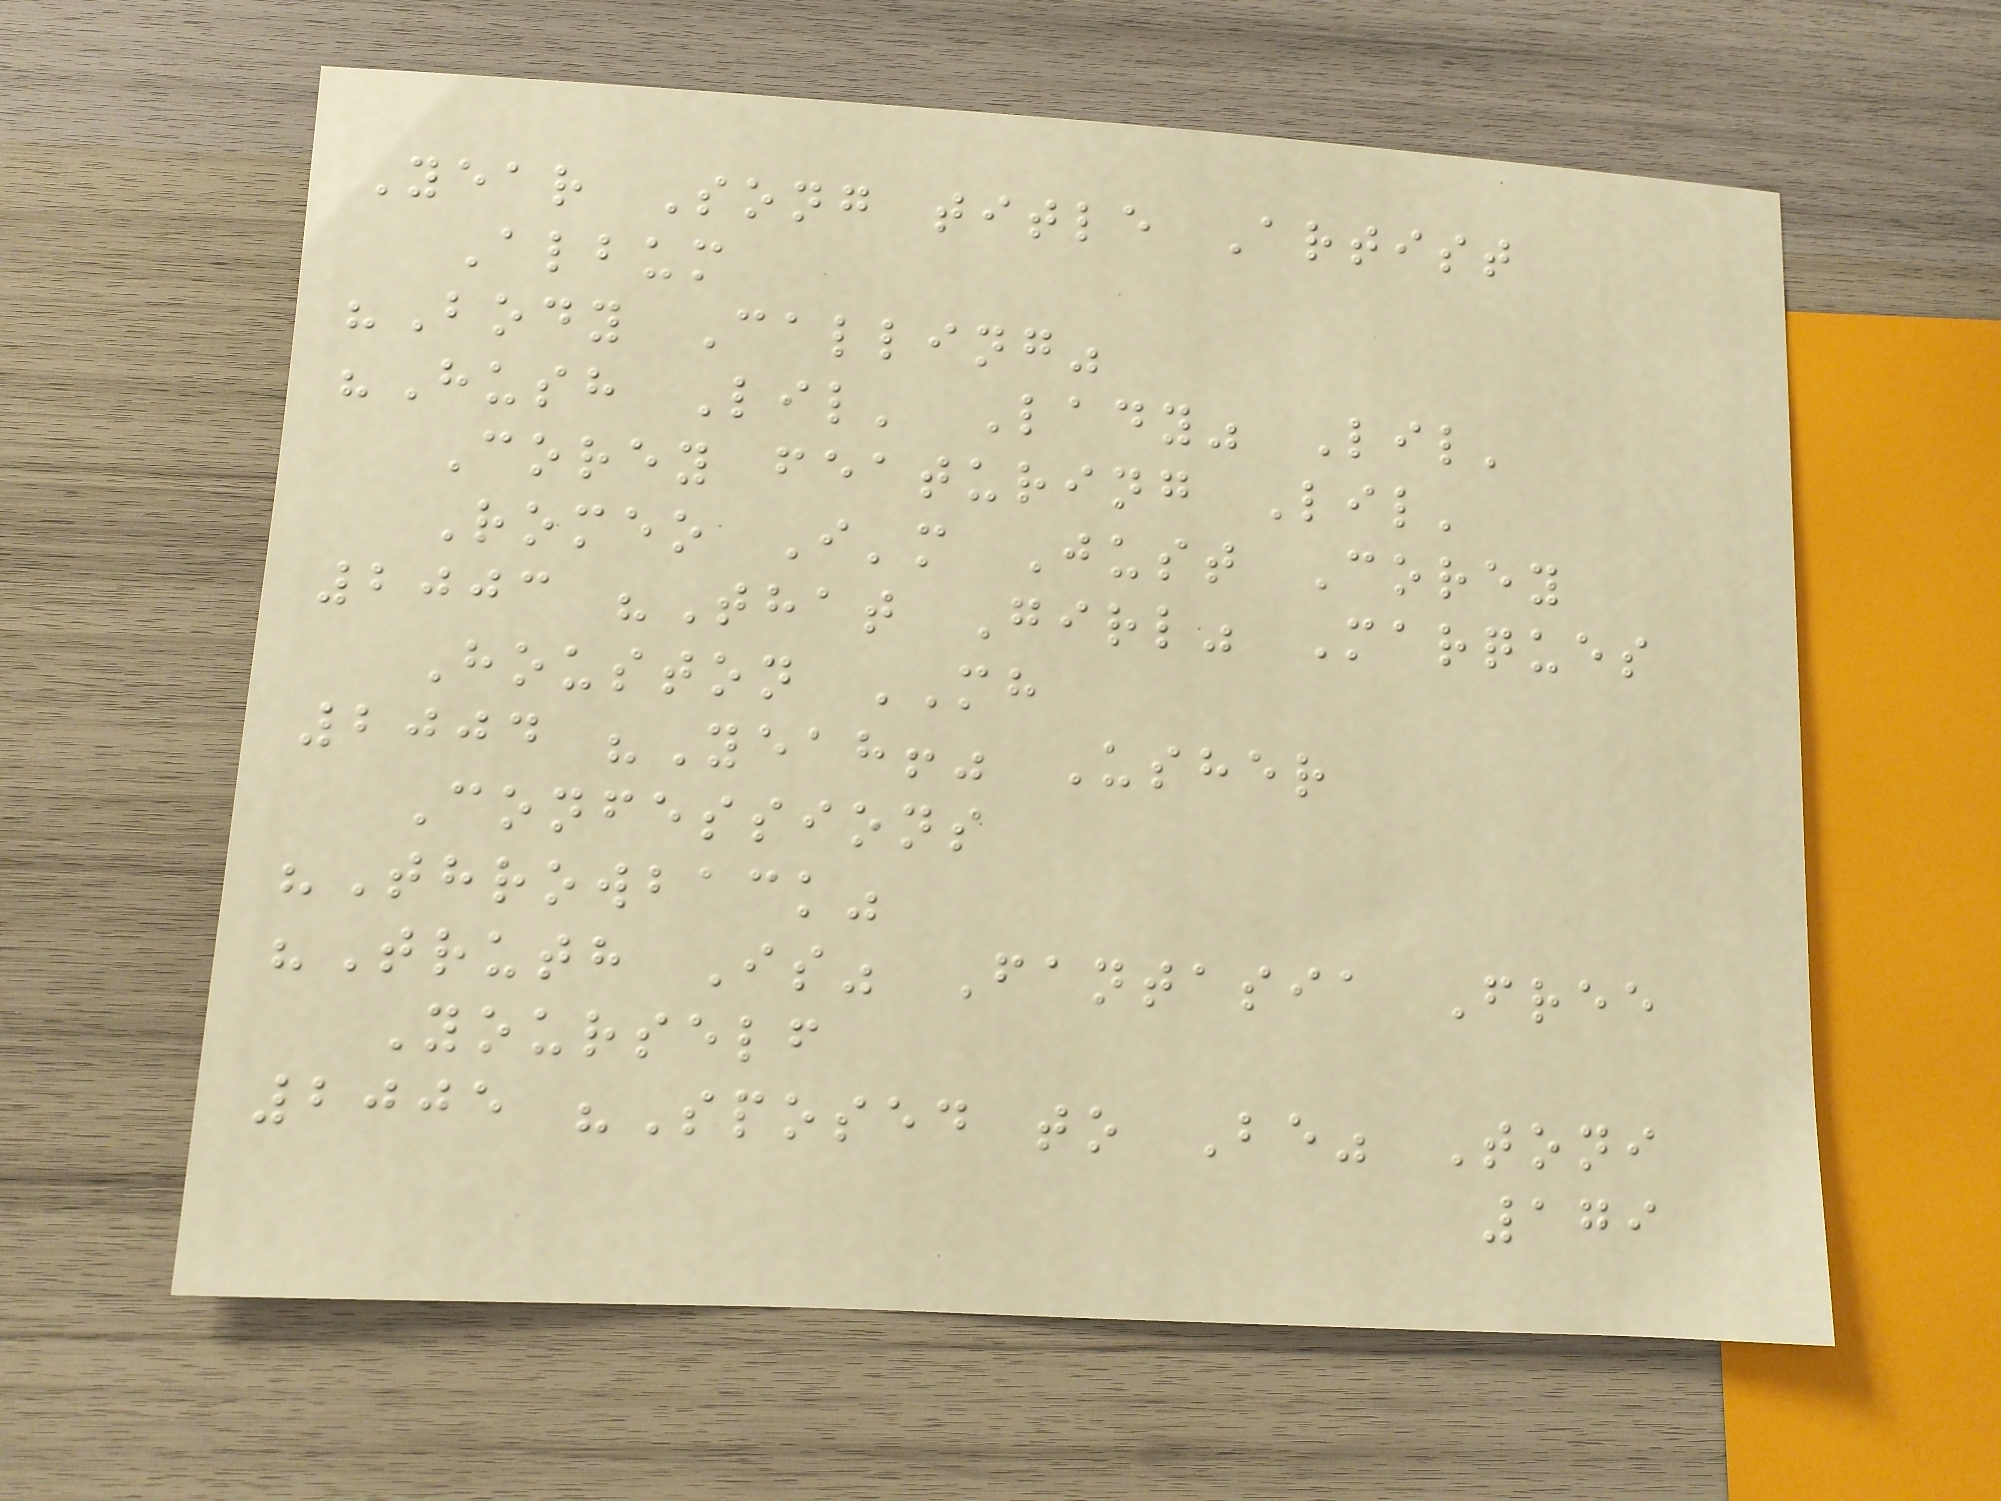Year Song title Artist
Album
"Body Calling"
"Hush Lil' Lady" Lil'
Corey featuring Lil'
Romeo I'm Just Corey
2003 "That Girl" Marques
Houston MH
2004 "Yeah!" Usher
Confessions
"Throwback"
"Truth Is" Fantasia Free
Yourself
2005 "Sposed to Be" Toni
179
